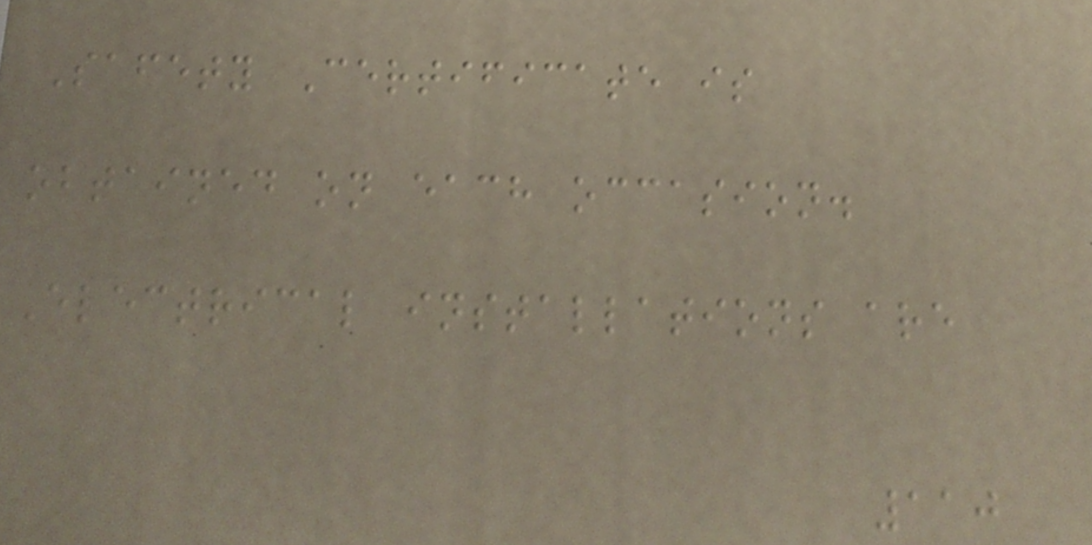Safety Certificate is
obtained on each occasion.
Electrical installations are
110
